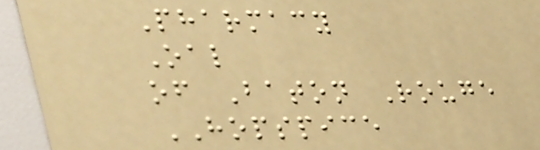Pharmacy
Oal
of Baton Rouge
HOPSPICE
